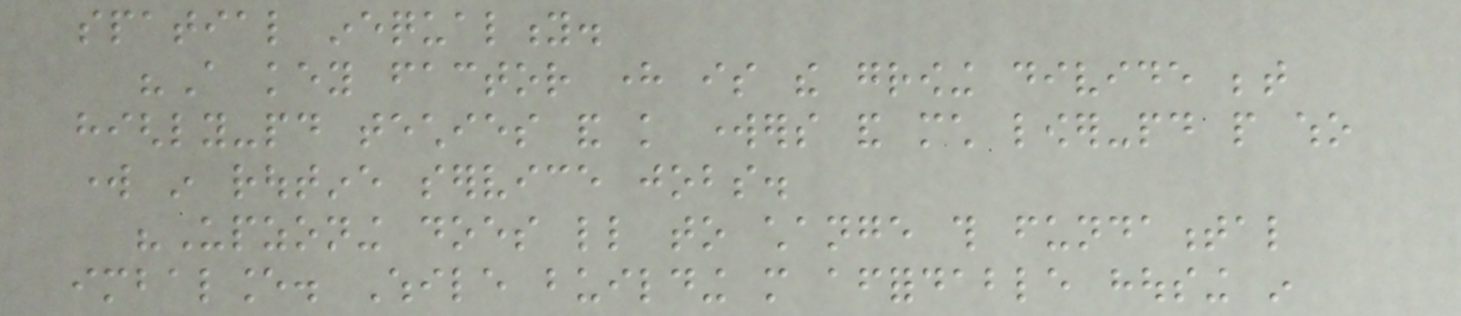spatial inequality.
"A key factor here is the growing divide between
highly-paid techies and knowledge workers and much lower-paid people who
work in routine service jobs.
"Upzoning does little to change this fundamental
imbalance. While building more affordable housing in
